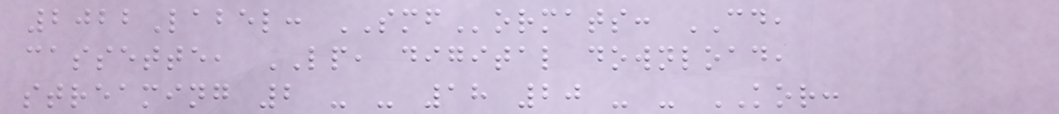2022Label: SMFormats: CD,
cassette, LP, digital download,
streaming 2 - - 18 20 - - KOR:
